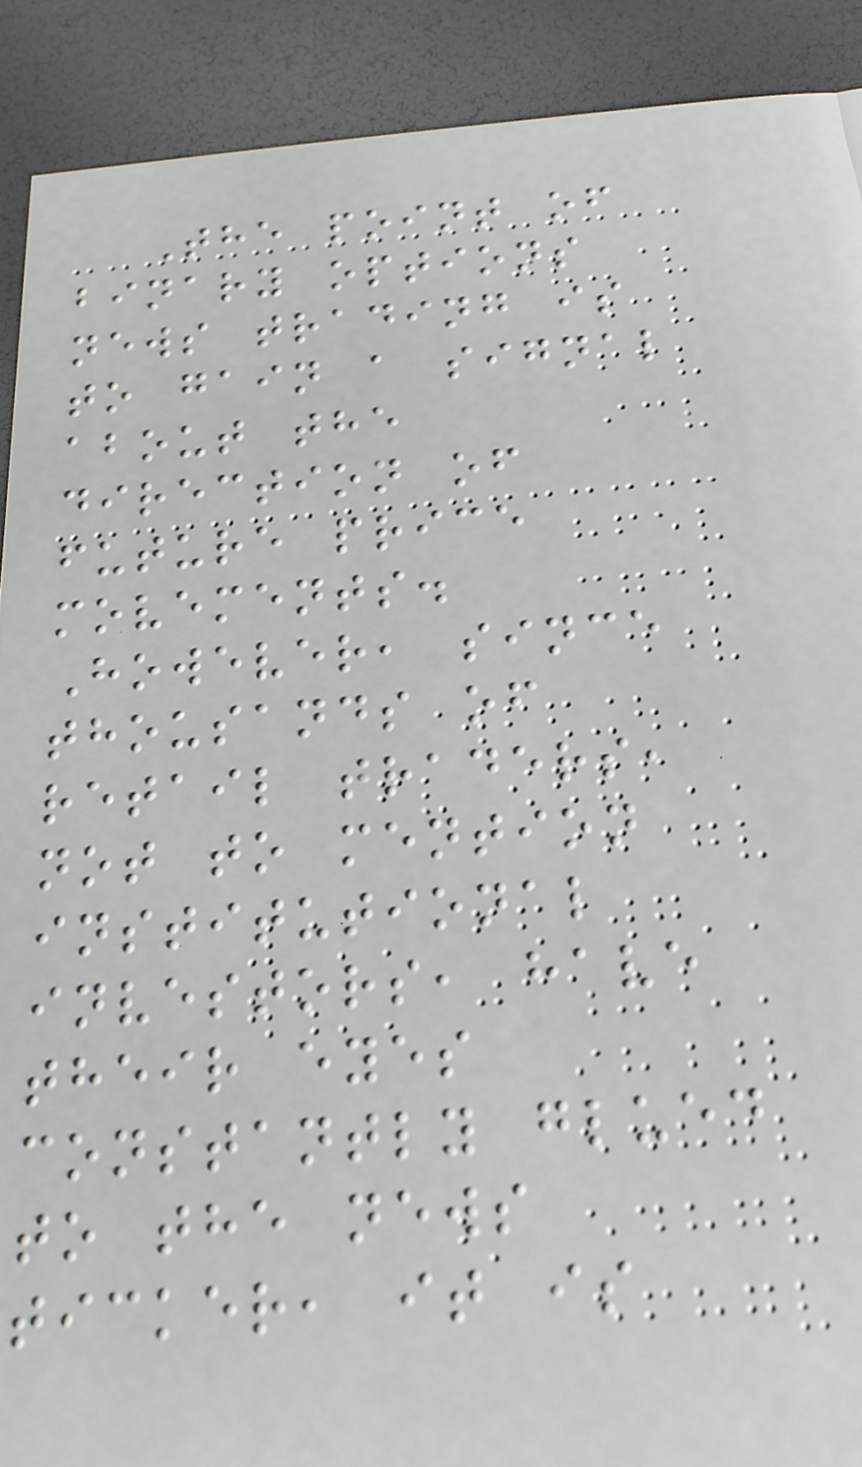The point of
binary options
news trading is
to gain a signal
about the
direction of
future price
movements.
However, since
thousands of
retail traders,
not to mention
institutional
investors, have
their eyes
constantly glued
to the news
ticker, it is
